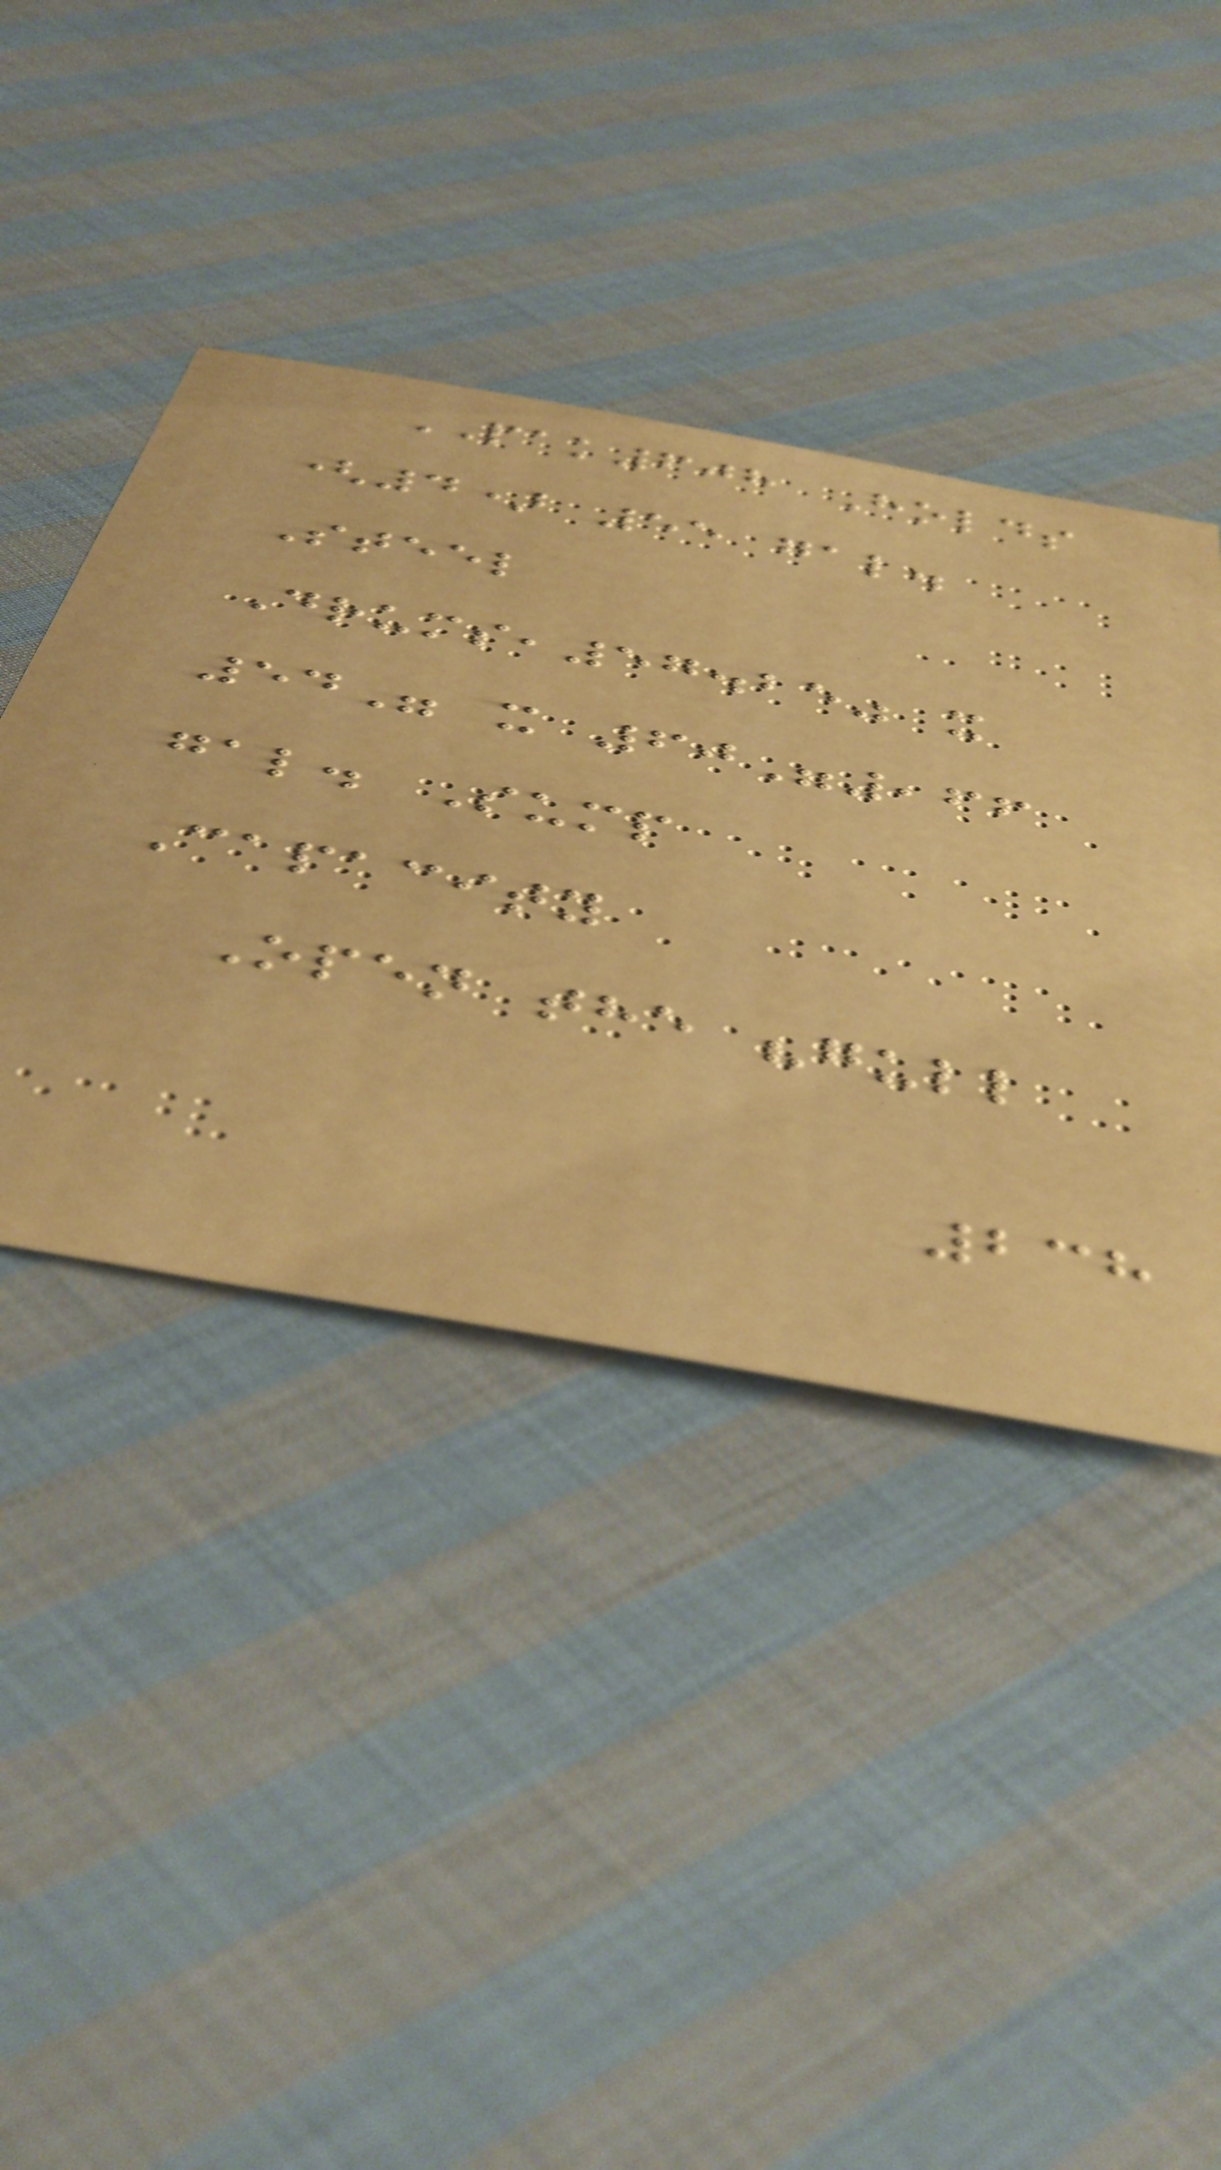PAK608 Holds
(4) 55 gal.
Steel
Drums,57.25" x
54" x 60",66
gal. Sump
Capacity
Open the "gull
238
